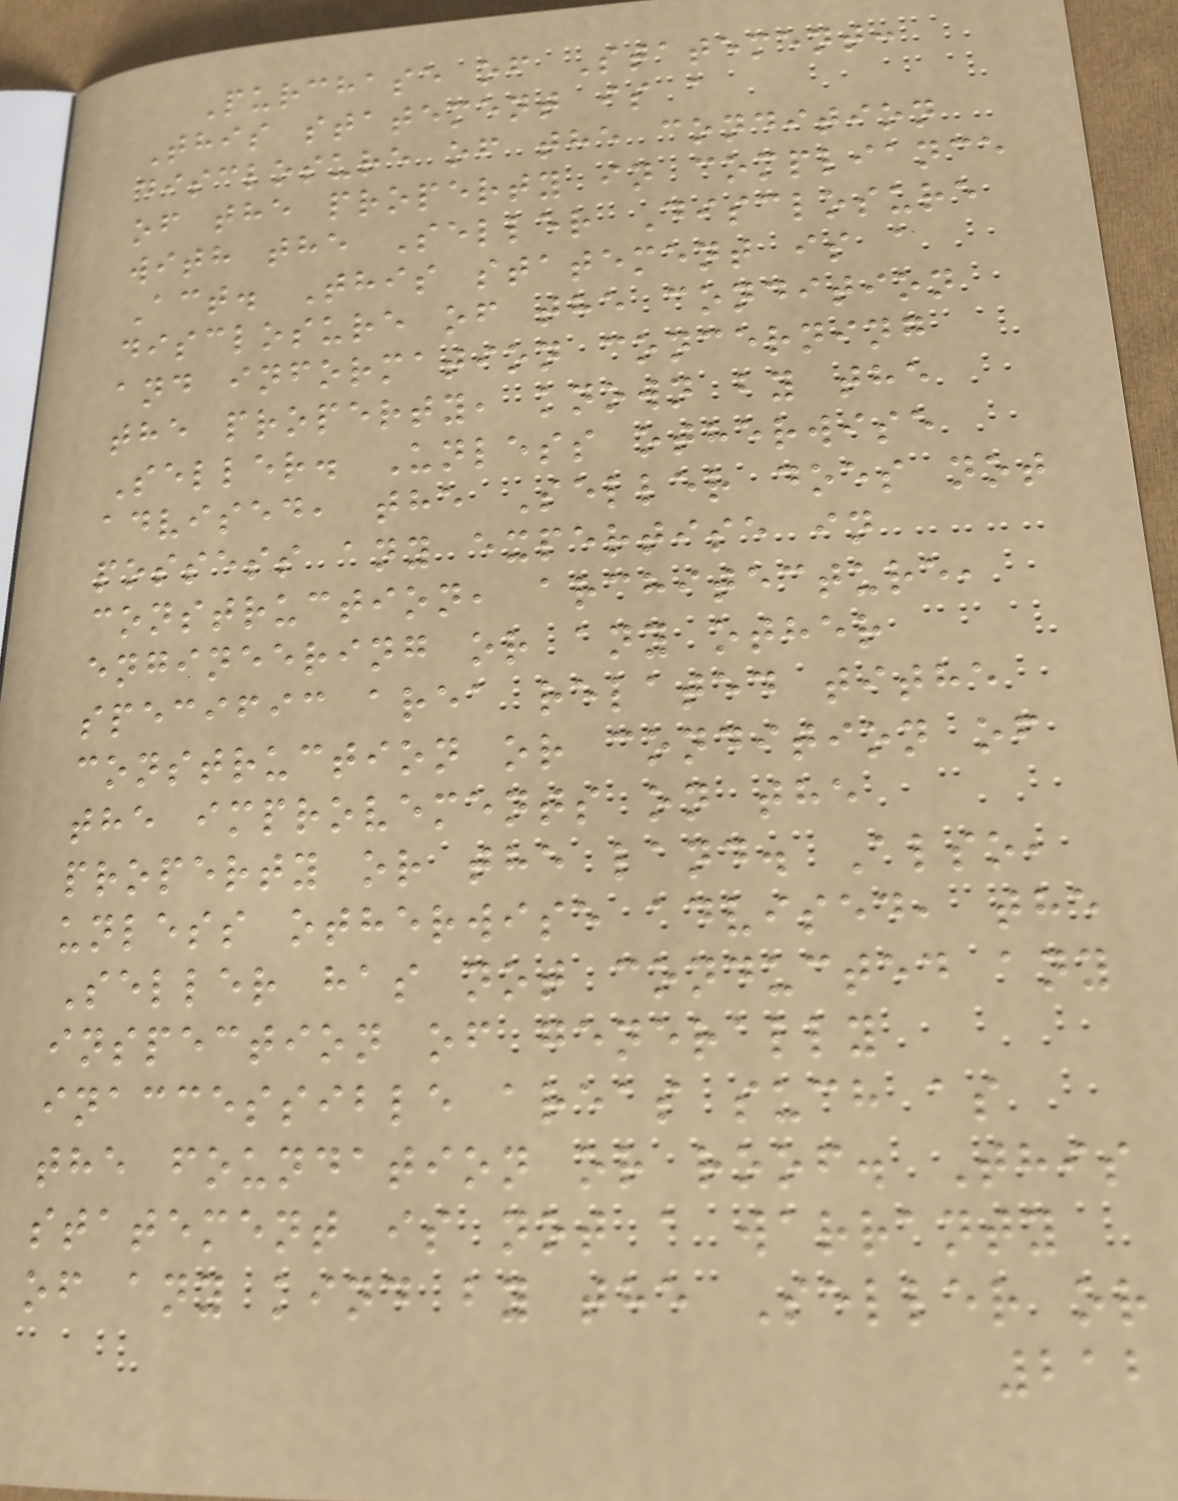Purchase of Statement:
This statement is a
disclosure of the condition
of the property in compliance
with the Seller Disclosure
Act. This statement is a
disclosure of the condition
and information concerning
the property, known by the
Seller. Unless otherwise
advised, the Seller does not
possess any expertise in
construction, architecture,
engineering or any other
specific area related tithe
construction or condition of
the improvements on the
property or the land. Also,
unless otherwise advised, the
Seller has not conducted any
inspection of generally
inaccessible areas such as
the foundation or roof. This
statement is not a warranty
of any kind by the Seller or
212
